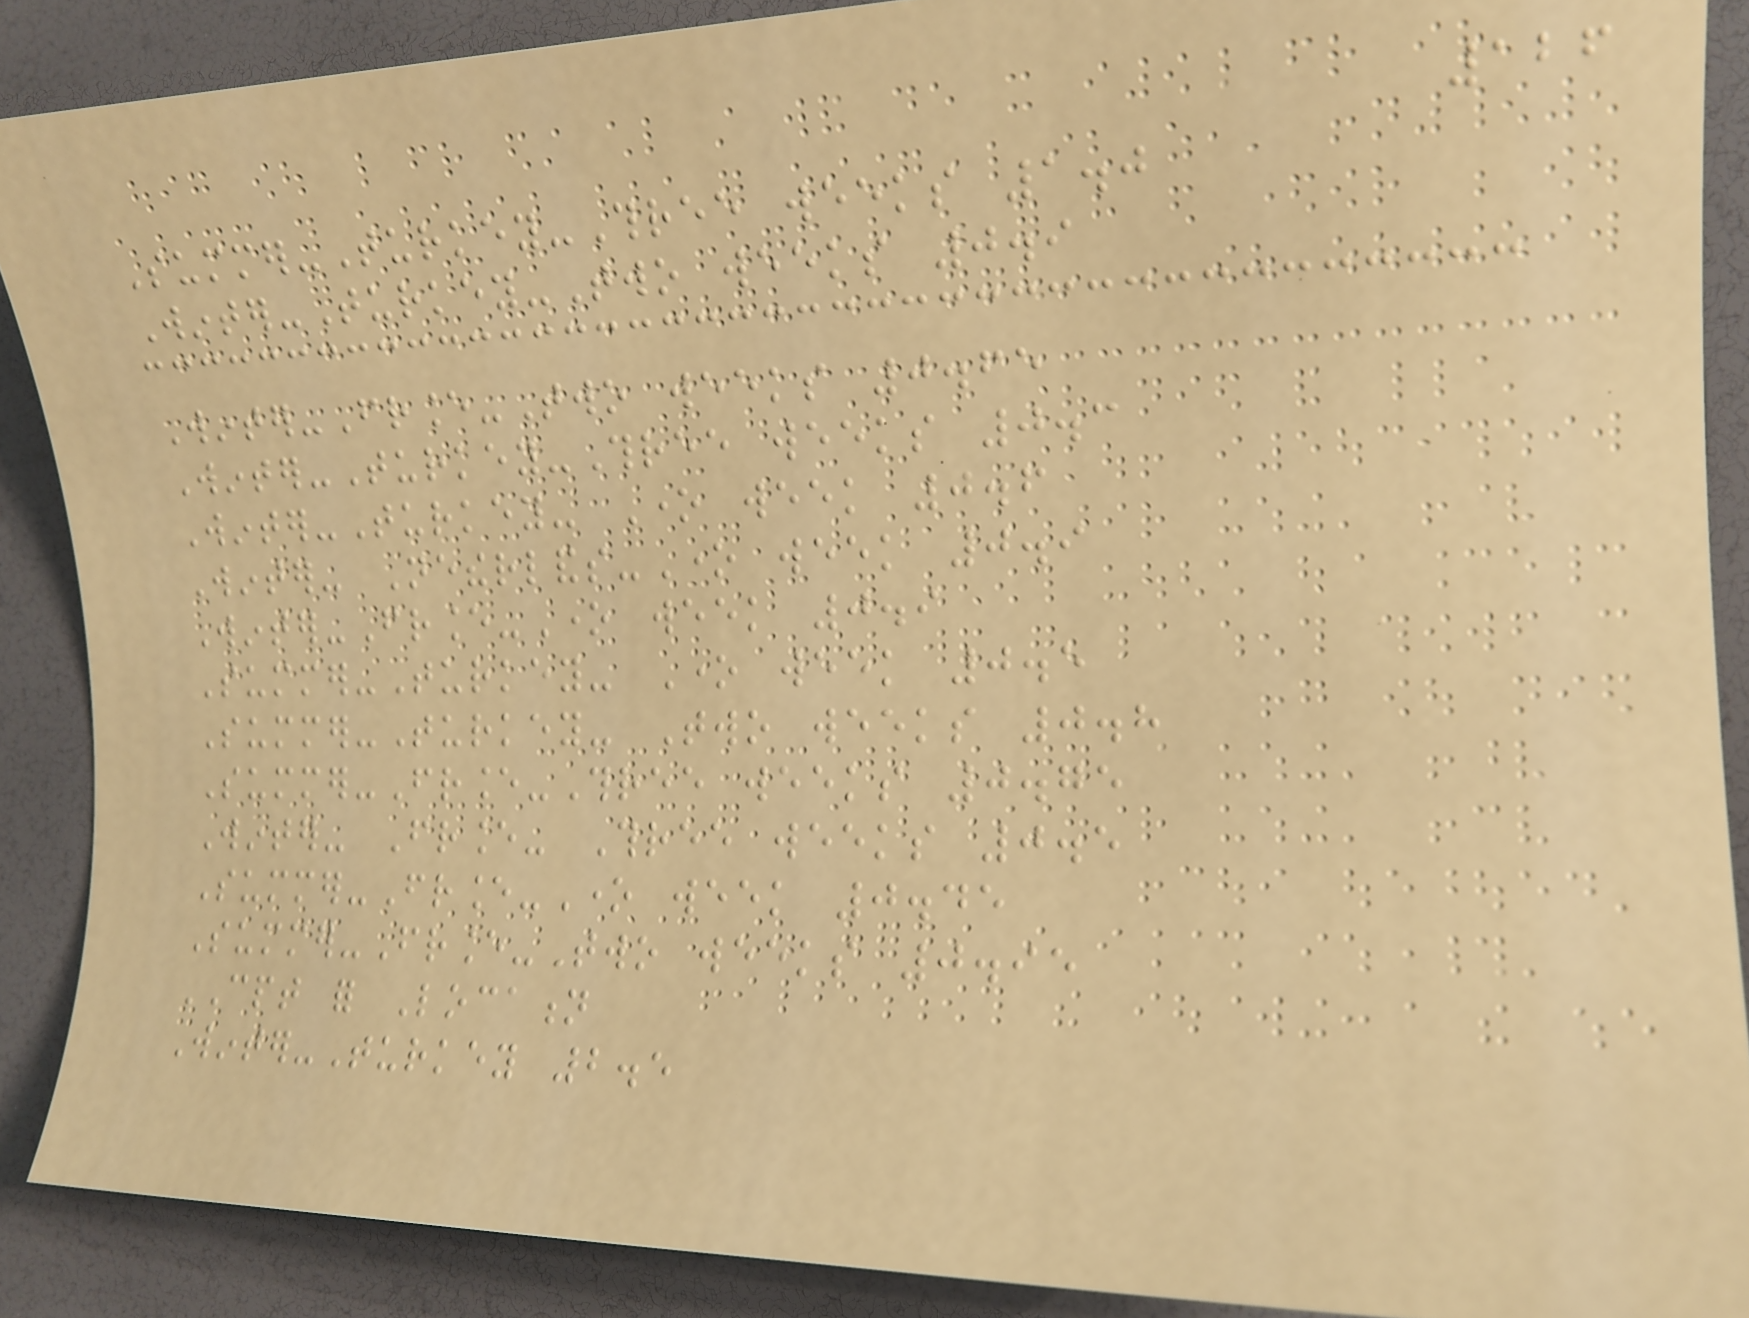126
Summer-Turkey-Three weeks 1.0
Winter-Turkey-Two weeks 0.9
Winter-France-Two weeks 0.65
Winter-Turkey-Three weeks 0.3
Winter-Turkey- One week 0.6
Winter- Netherlands-One week 0.9
Winter-France-One week 0.9
Summer-Turkey- One week 0.5
Summer-Turkey- Two weeks 0.8
Summer-France-Three weeks 0.75
Winter- France- Three weeks 0.5
Summer-France-One week 0.45
Summer-France-Two weeks 0.95
CPT for Location
Winter-Turkey 2.5
